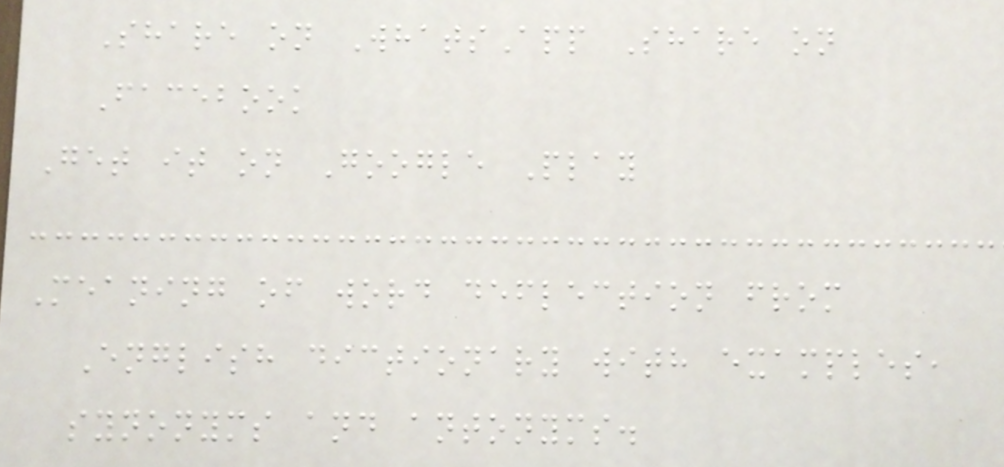Share on WhatsApp Share on
Facebook
Get it on Google Play
Meaning of word deflection from
English dictionary with examples,
synonyms and antonyms.
